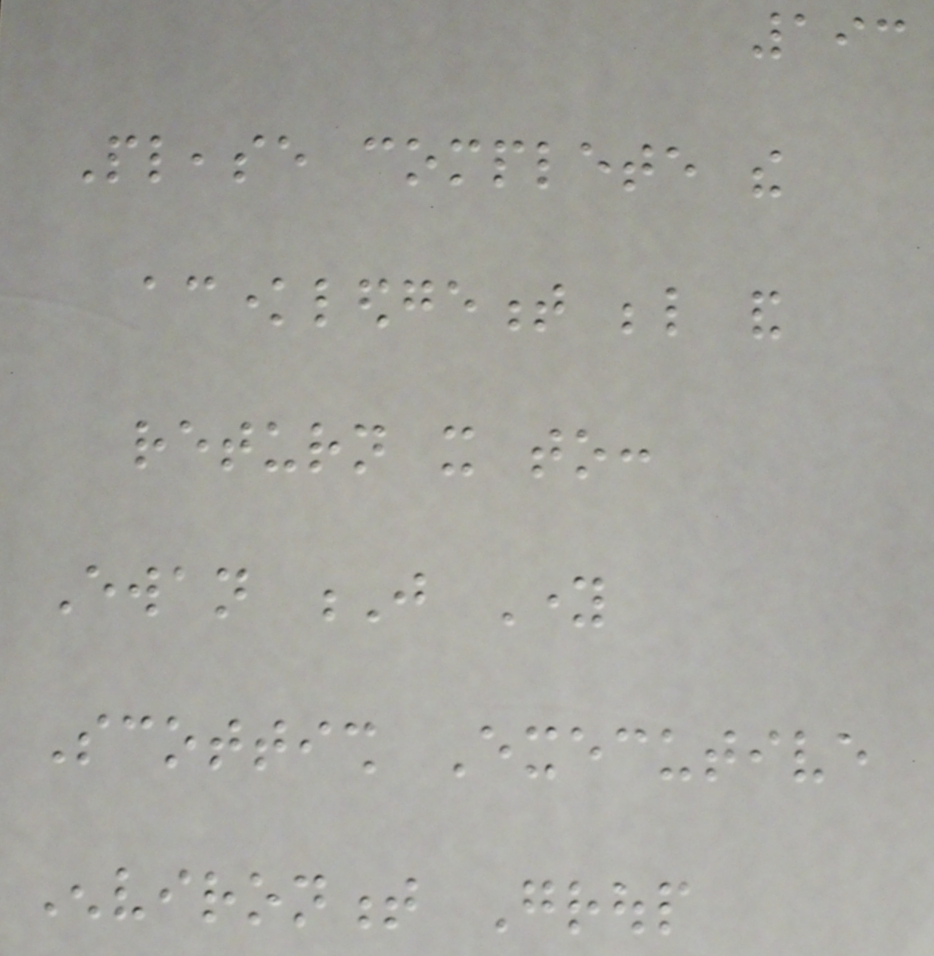193
Please complete the
acknowledgement below and
return it to:
Ewan J Young
Scottish Executive
Environment Group
